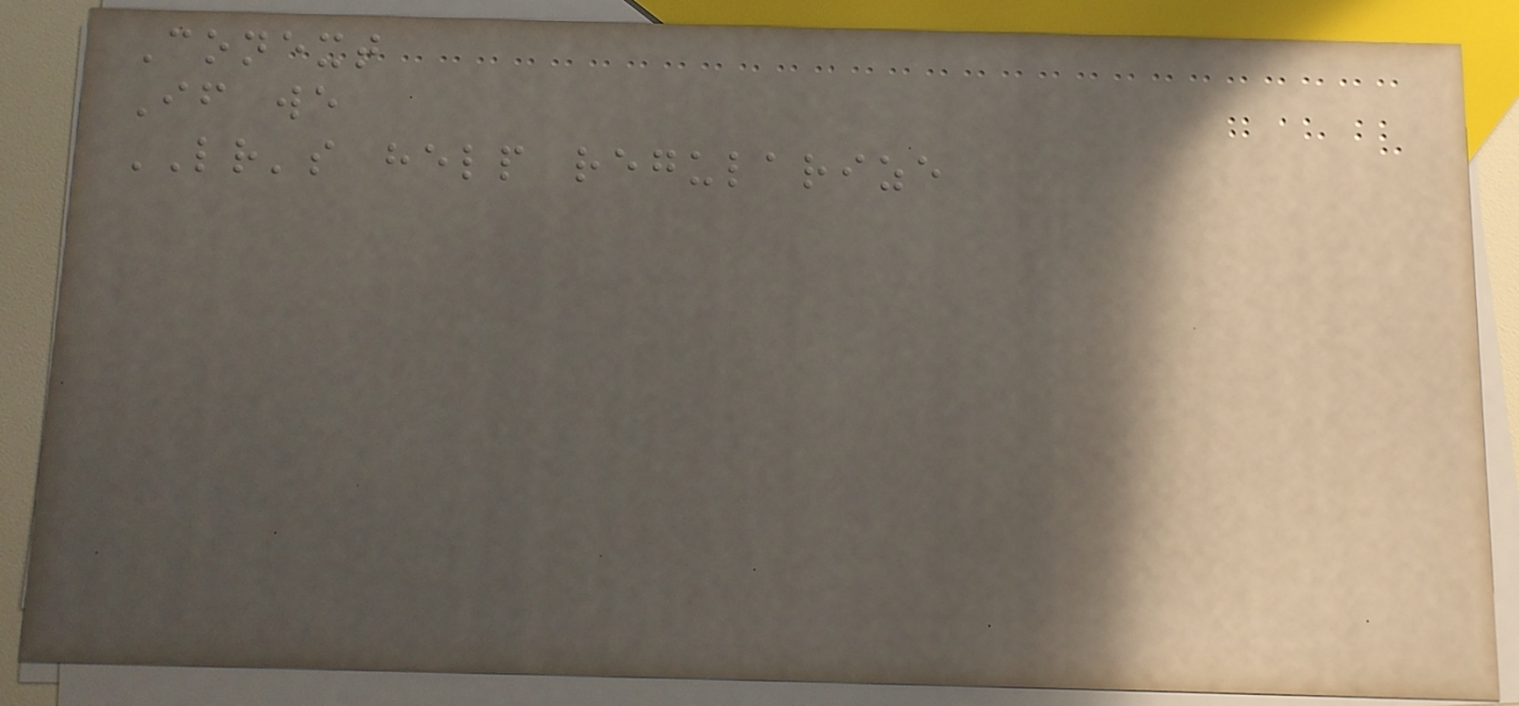Conext
If we
LR's help regularize
